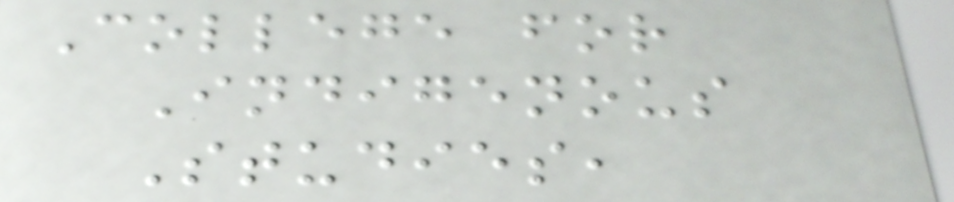College for
Indigenous
Studies,
